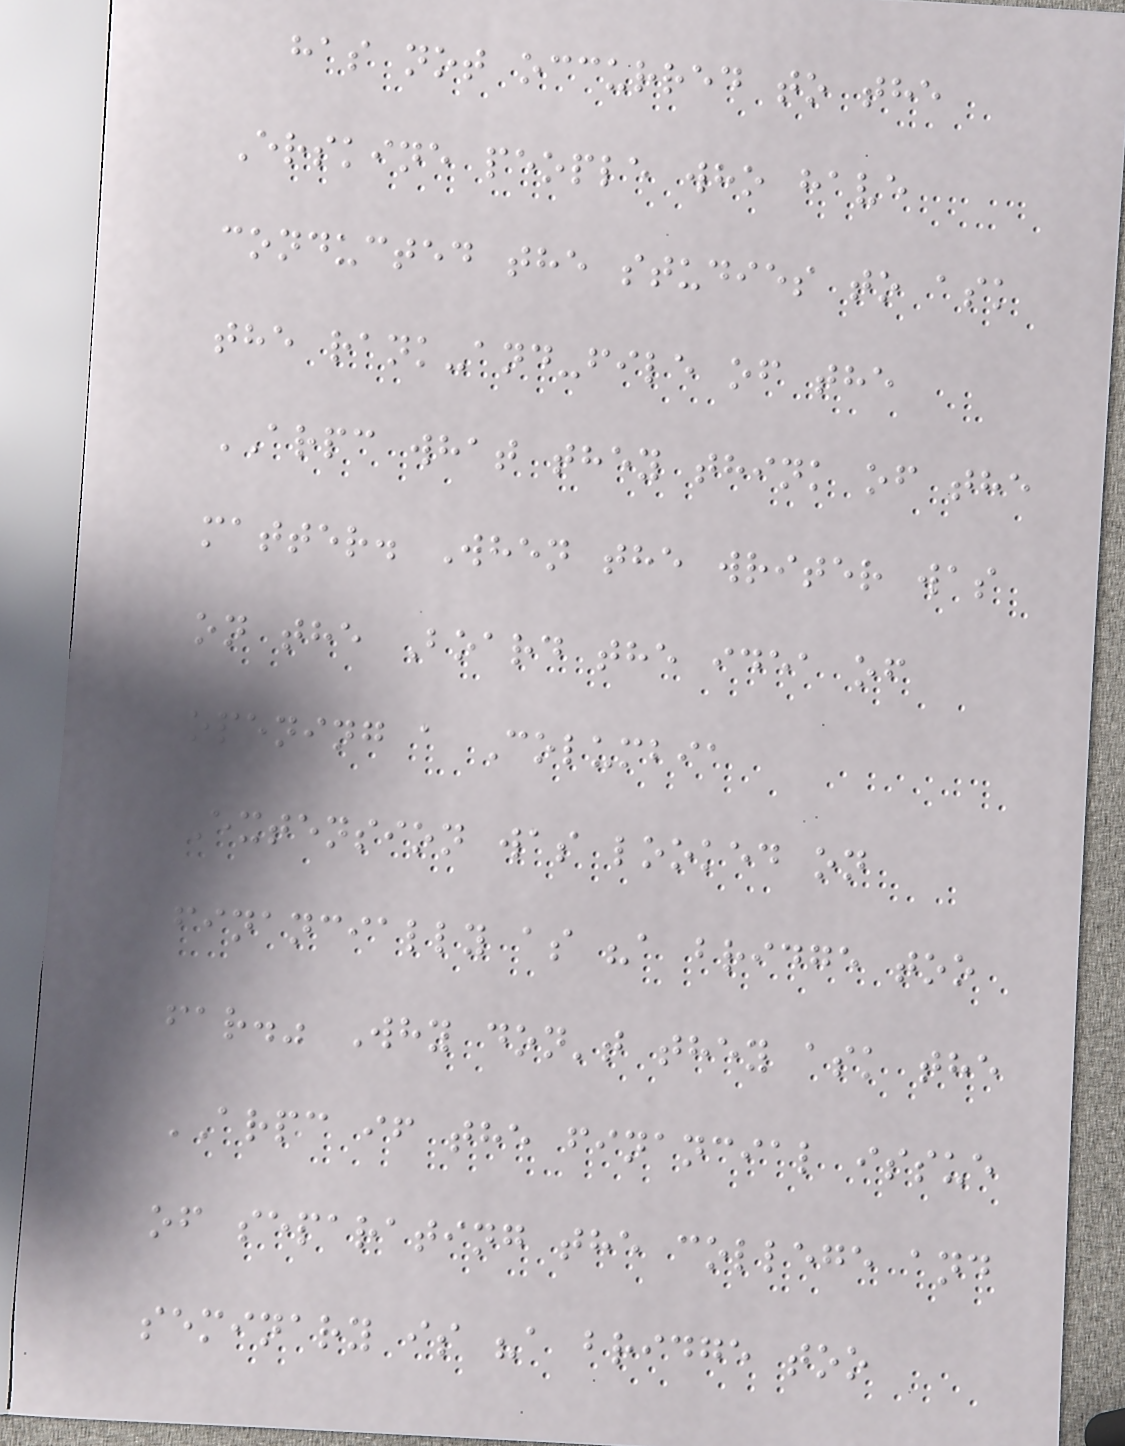has not occurred to the
Erskine people who have
conducted the studies to ask
the rank-and-file of the
ARPC what they think of the
matter. When the writer was
on the Board the idea of
opening a Columbia
Extension was looked on
financially as "a bridge too
far." Why don't they ask the
ARPC if the financial issue
of separating the college and
seminary is "a bridge too
